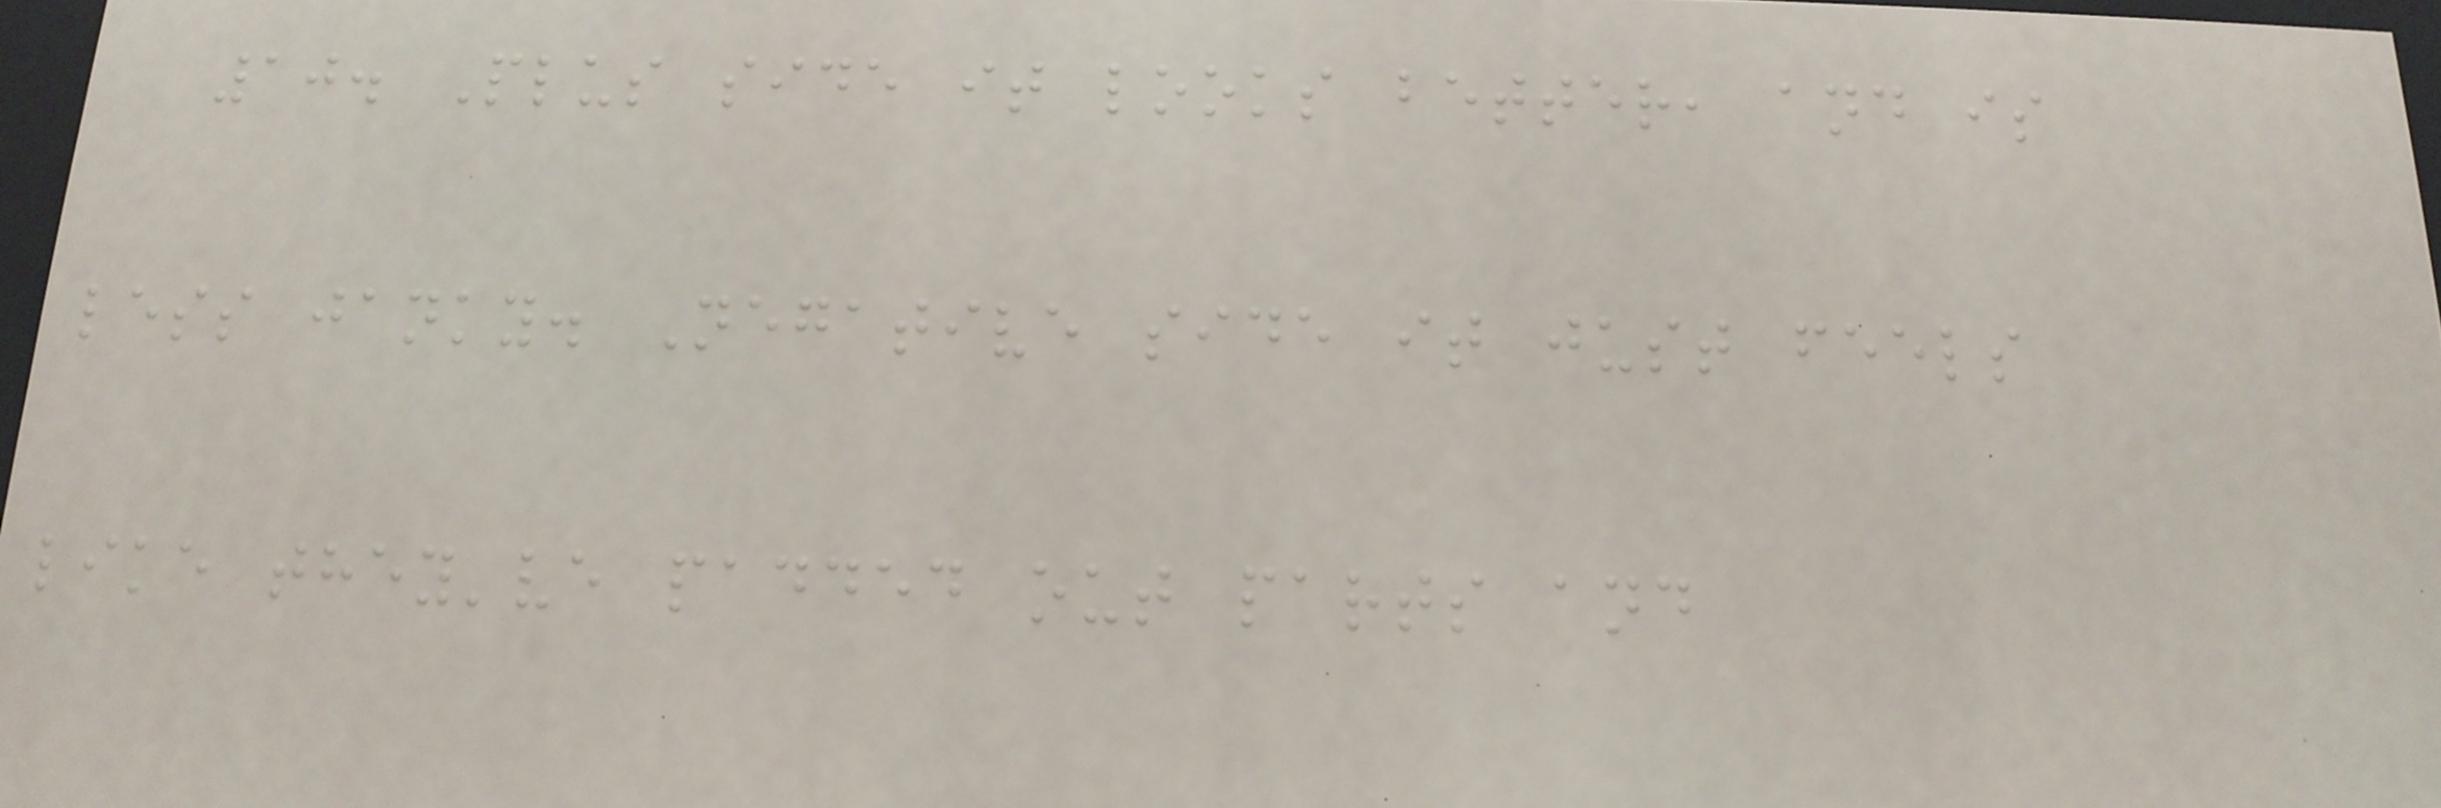10. Plus side it looks better, and is
less janky. Negative side it just feels
like they've padded out parts and
